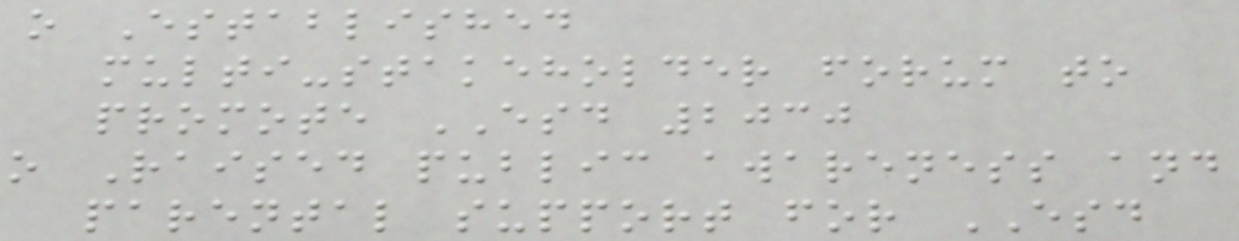o Established
multi-stakeholder forum to
promote ESD 2030
o Raised public awareness and
parental support for ESD
